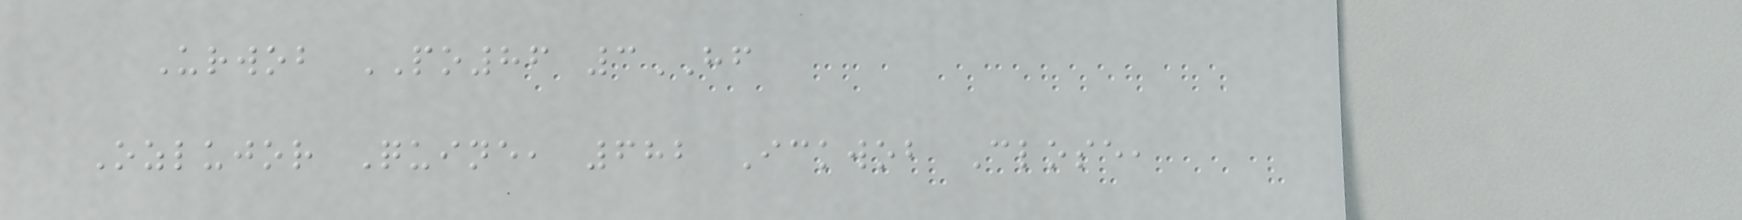Urwob PO86 3HF
Ozlujor Quine, 682 Ickwob Close,
